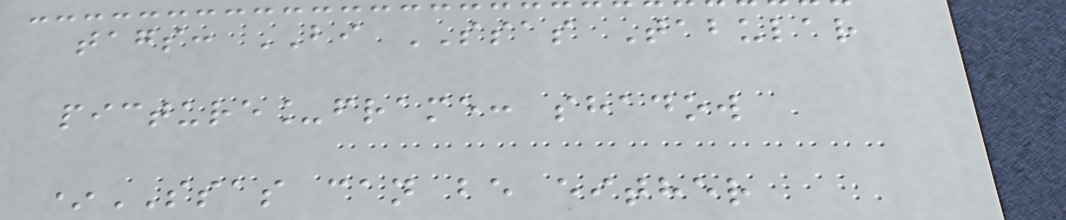tags: BI SSAS Tabular
picture_frame: shadow
*SSAS can be either
